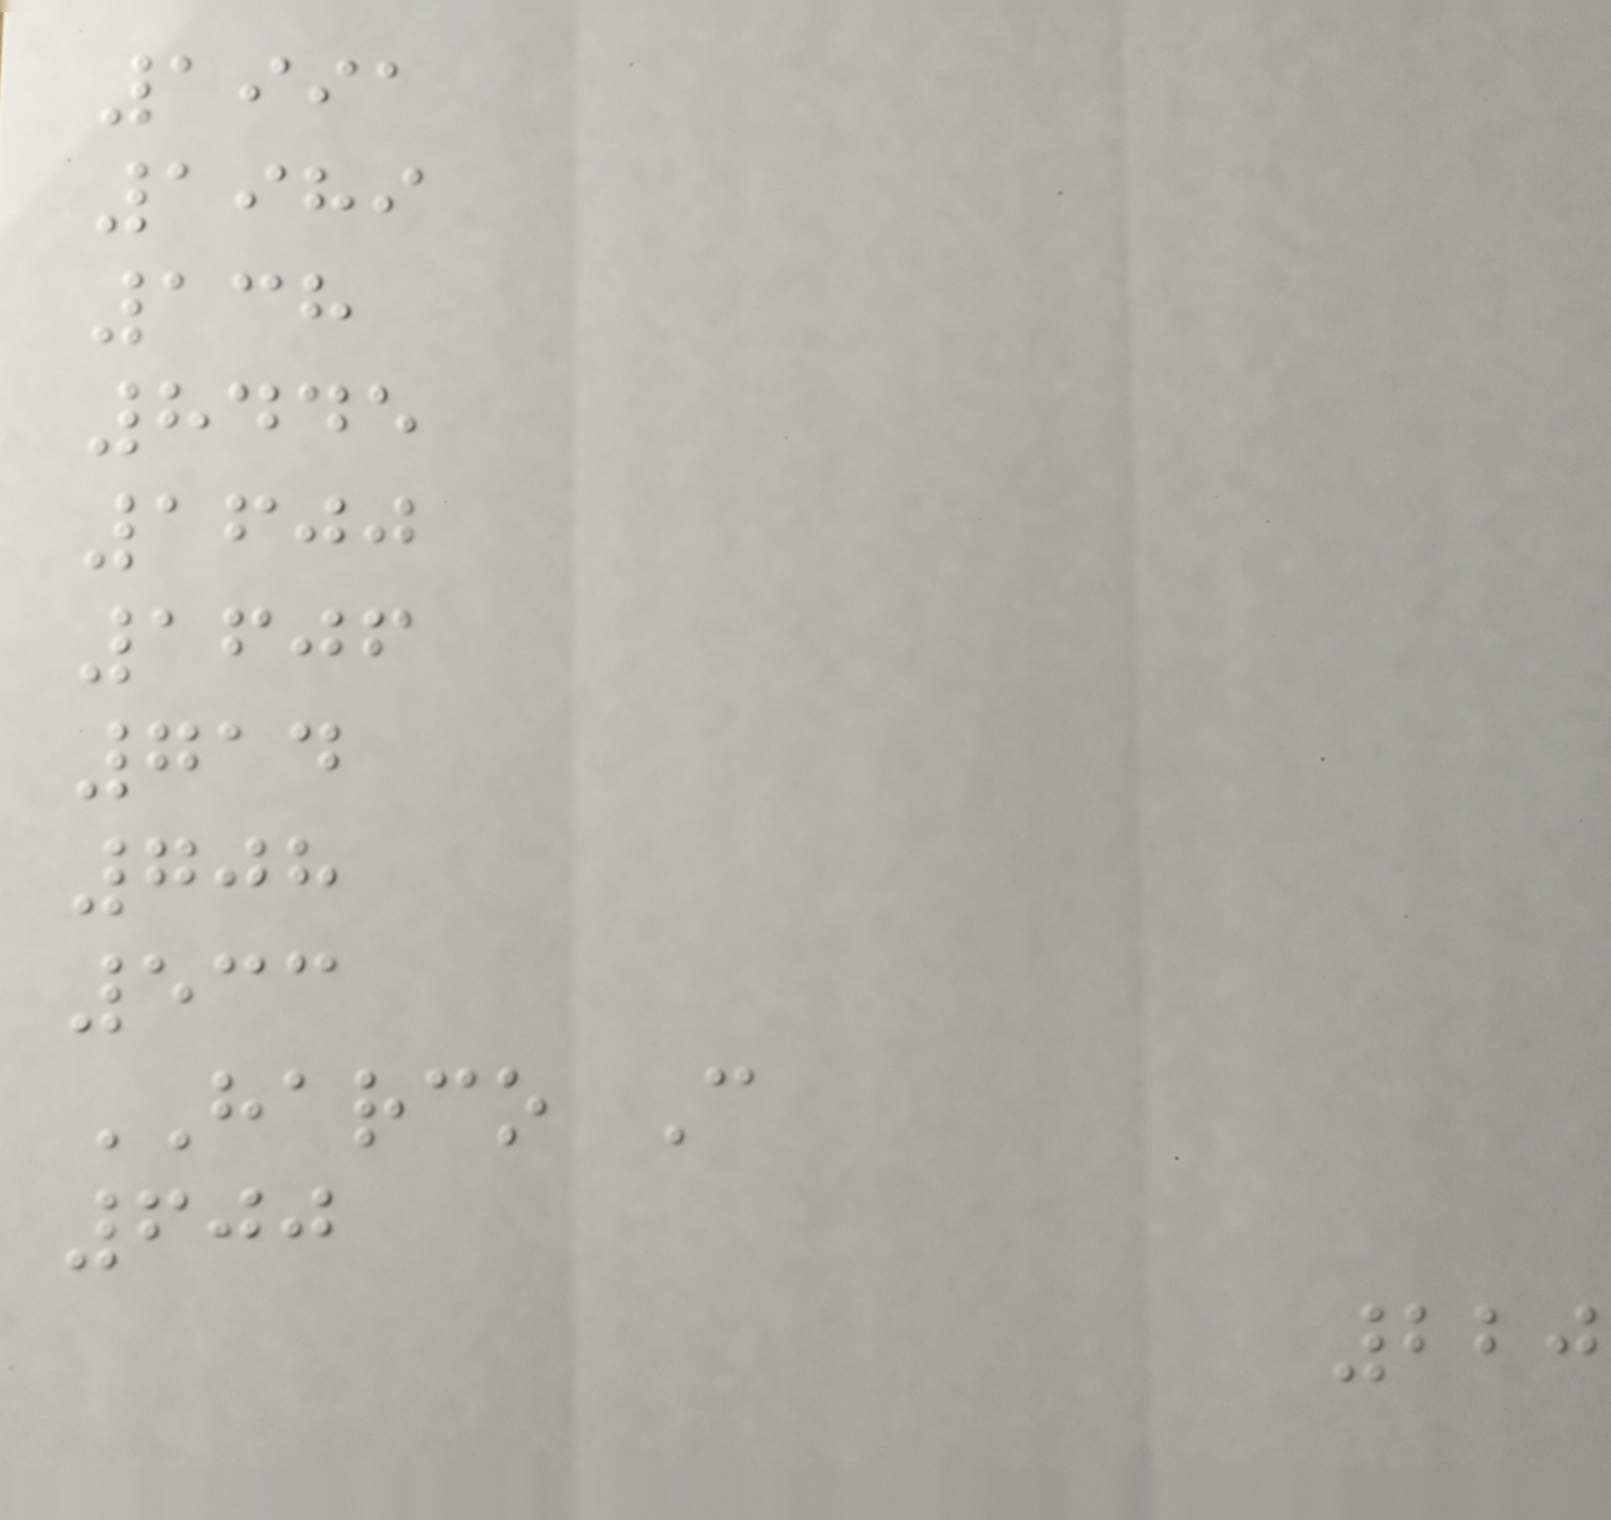1991
1989
138
8445
1600
1606
714
708
533
HARCO C
600
220
